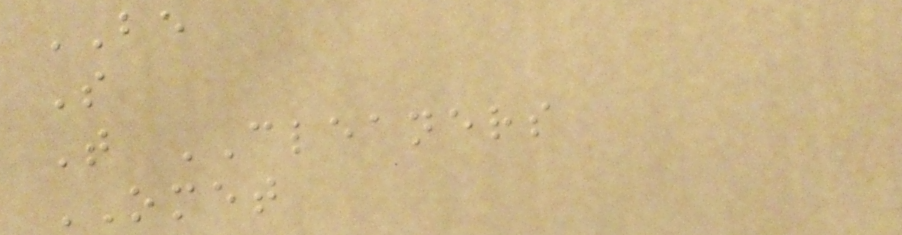BE
S
T CLEANERS
OMET
